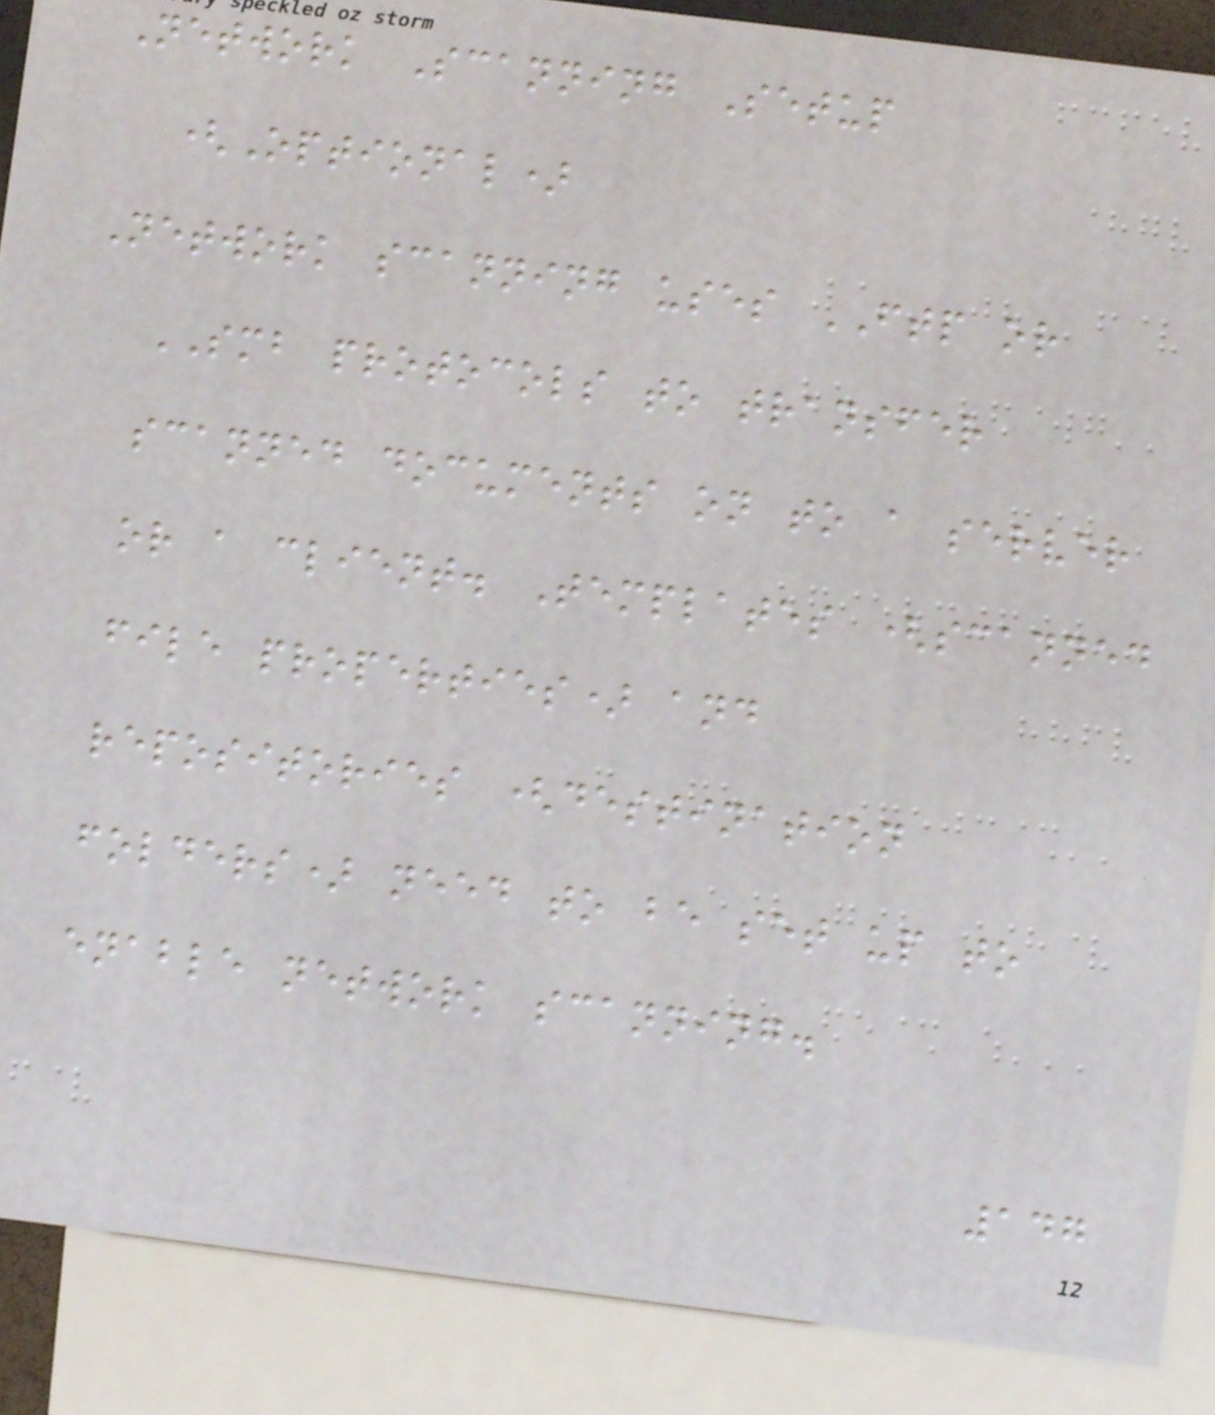Network Scanning Setup
(Optional)
Network scanning uses FTP or
SMB protocols to transfer
scanned documents on to a server
or a client. Templates (scanned
file properties) and
repositories (destination
folders) need to be set up to
enable network scanning.
147
